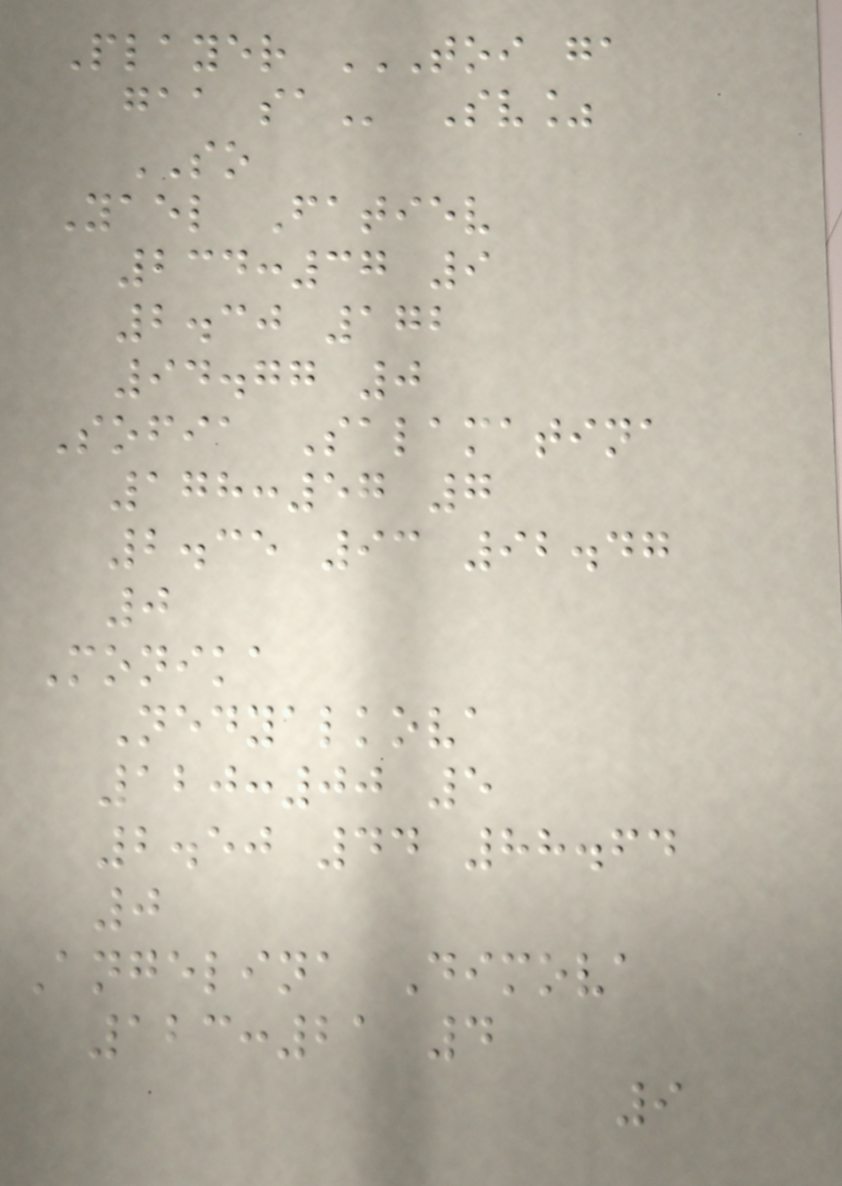Player TOI GA
GAA SA Sv%
SO
Yael Fatiev
234:37 9
2.30 172
94.77 0
Sofia Salamatina
178:57 7
2.35 93 92.47
0
Monika
Nedyalkova
120:00 5
2.50 44 88.64
0
Angelina Dimova
123:21 4
9
